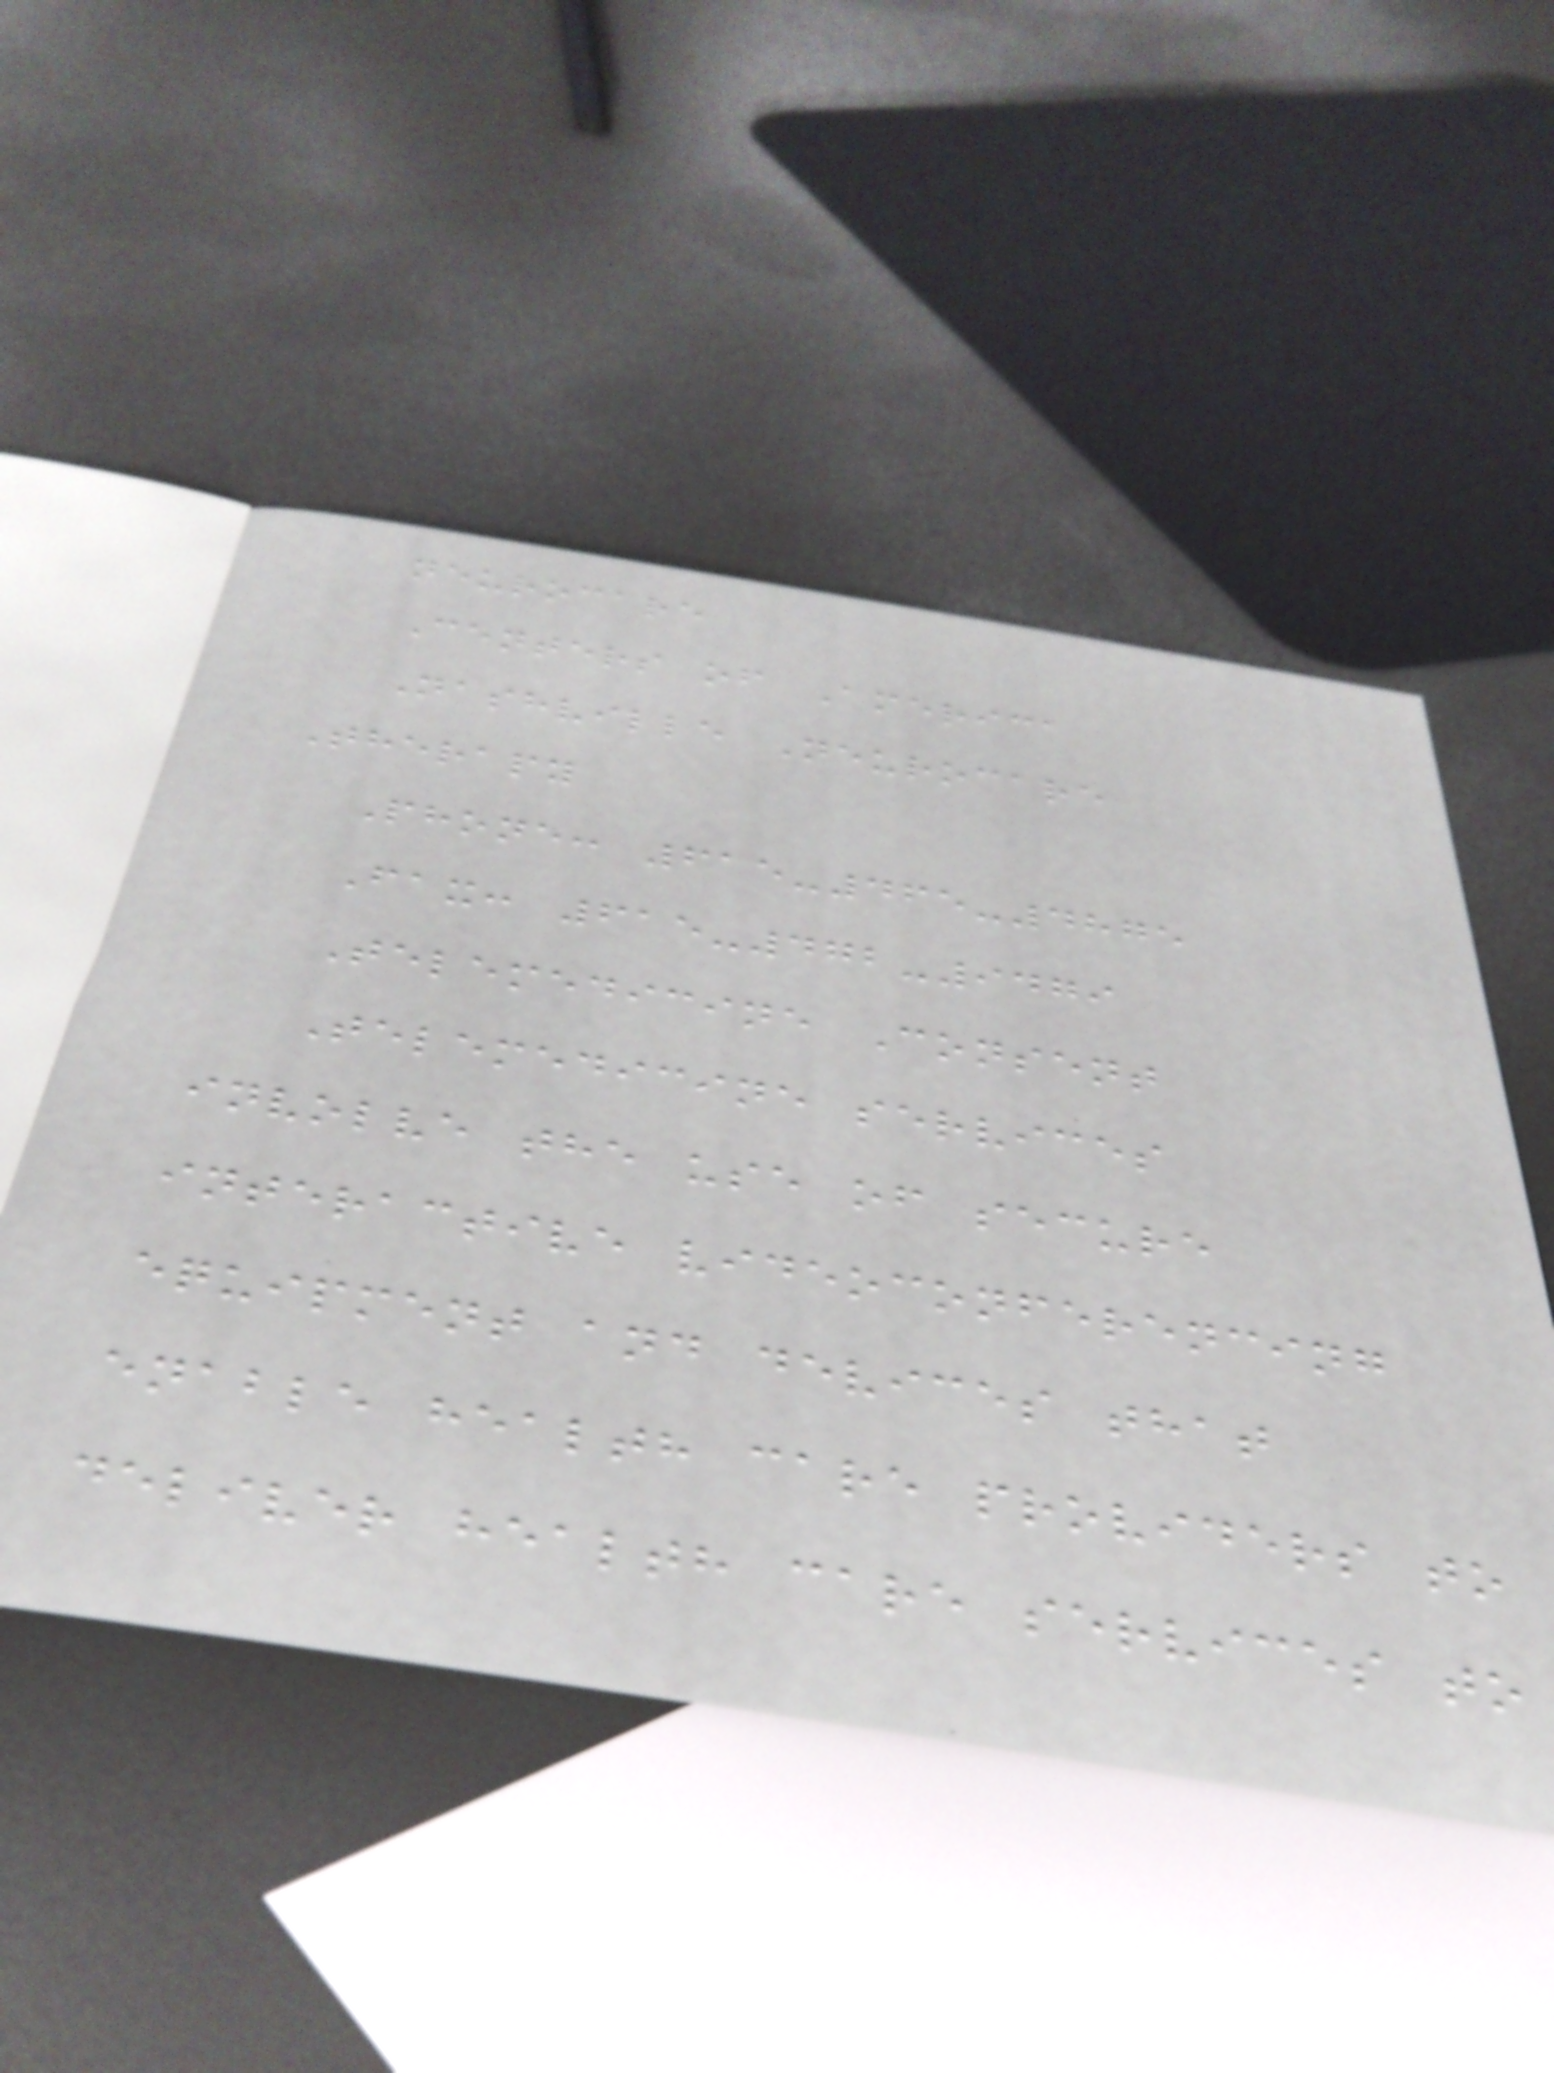neurocare
Centers of America
Nashville Neurocare
Therapy
Phone: 615-465-4875
Fax: 615-472-9479
Telemedicine Consent
Telemedicine services
involve the use of secure
interactive videoconferencing
equipment and devices that
enable health care providers to
deliver health care services to
